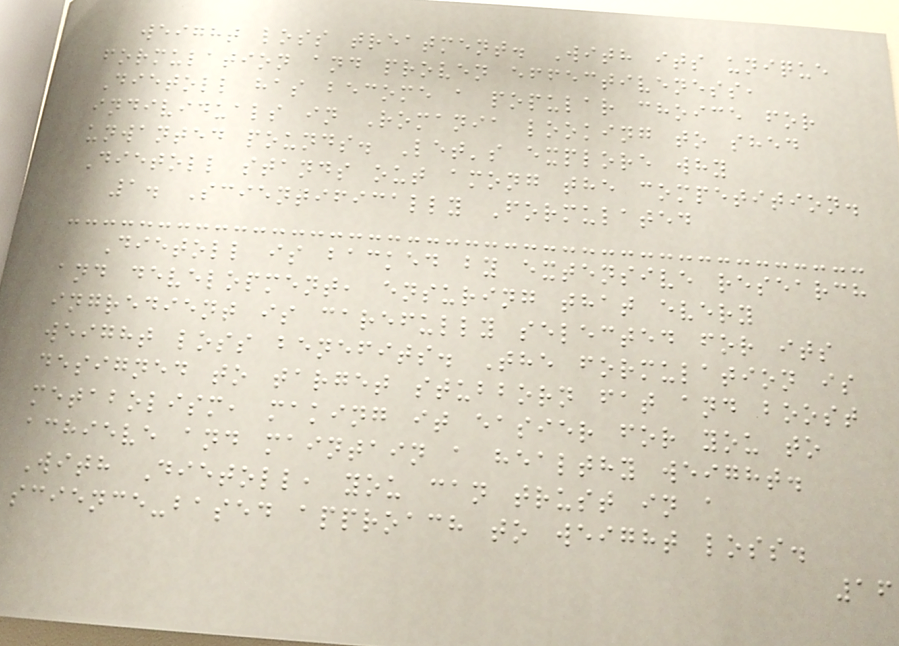weight loss treatment. With its unique
formulation and proven effectiveness,
Dietoll has become a popular choice for
individuals in Romania looking to shed
unwanted pounds. Let's explore why
Dietoll stands out among the competition.
1. Scientifically Formulated
Dietoll is backed by extensive research
and development, ensuring that every
ingredient is carefully selected for its
weight loss benefits. The formulation is
designed to target stubborn fat and boost
metabolism, making it easier for you to
achieve and maintain a healthy weight.
With Dietoll, you can trust in a
science-based approach to weight loss.
16
